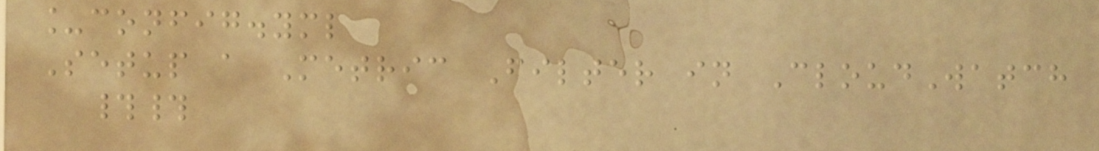_config.yml
Setup a Metric Filter in CloudWatch
##
